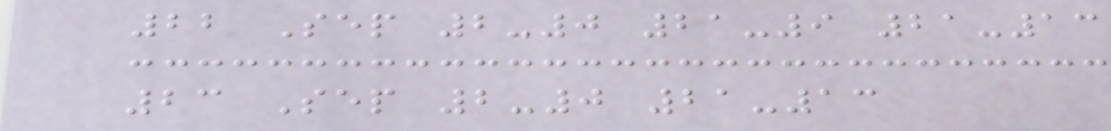22 Sep 2-0 21-9 21-13
23 Sep 2-0 21-13
